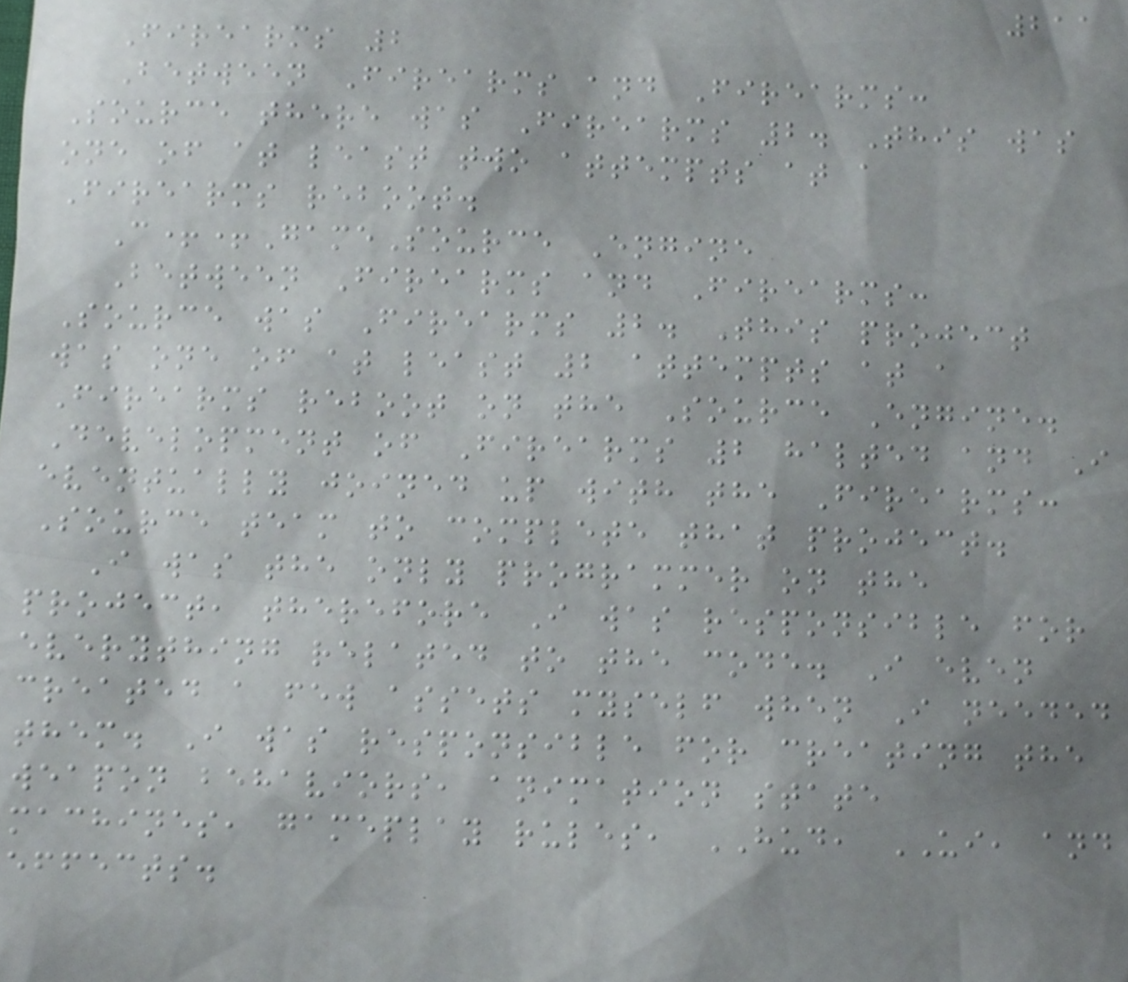211
Firearms 2
Between Firearms and Firearms:
Source there was Firearms 2. This was
one of at least two attempts at a
Firearms reboot.
C++GameSource Engine
Between Firearms and Firearms:
Source was Firearms 2. This project
was one of at least 2 attempts at a
Firearms reboot on the Source Engine.
Development of Firearms 2 halted and I
eventually joined up with the Firearms:
Source team to complete that project.
I was the only programmer on the
project, therefore I was responsible for
everything related to the code. I even
created a few assets myself when I needed
them. I was responsible for creating the
weapon behaviors, animation state
machines, gameplay rules, HUD, UI, and
effects.
